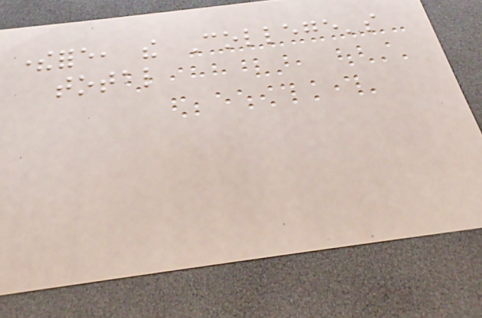therefore, the College's
total
